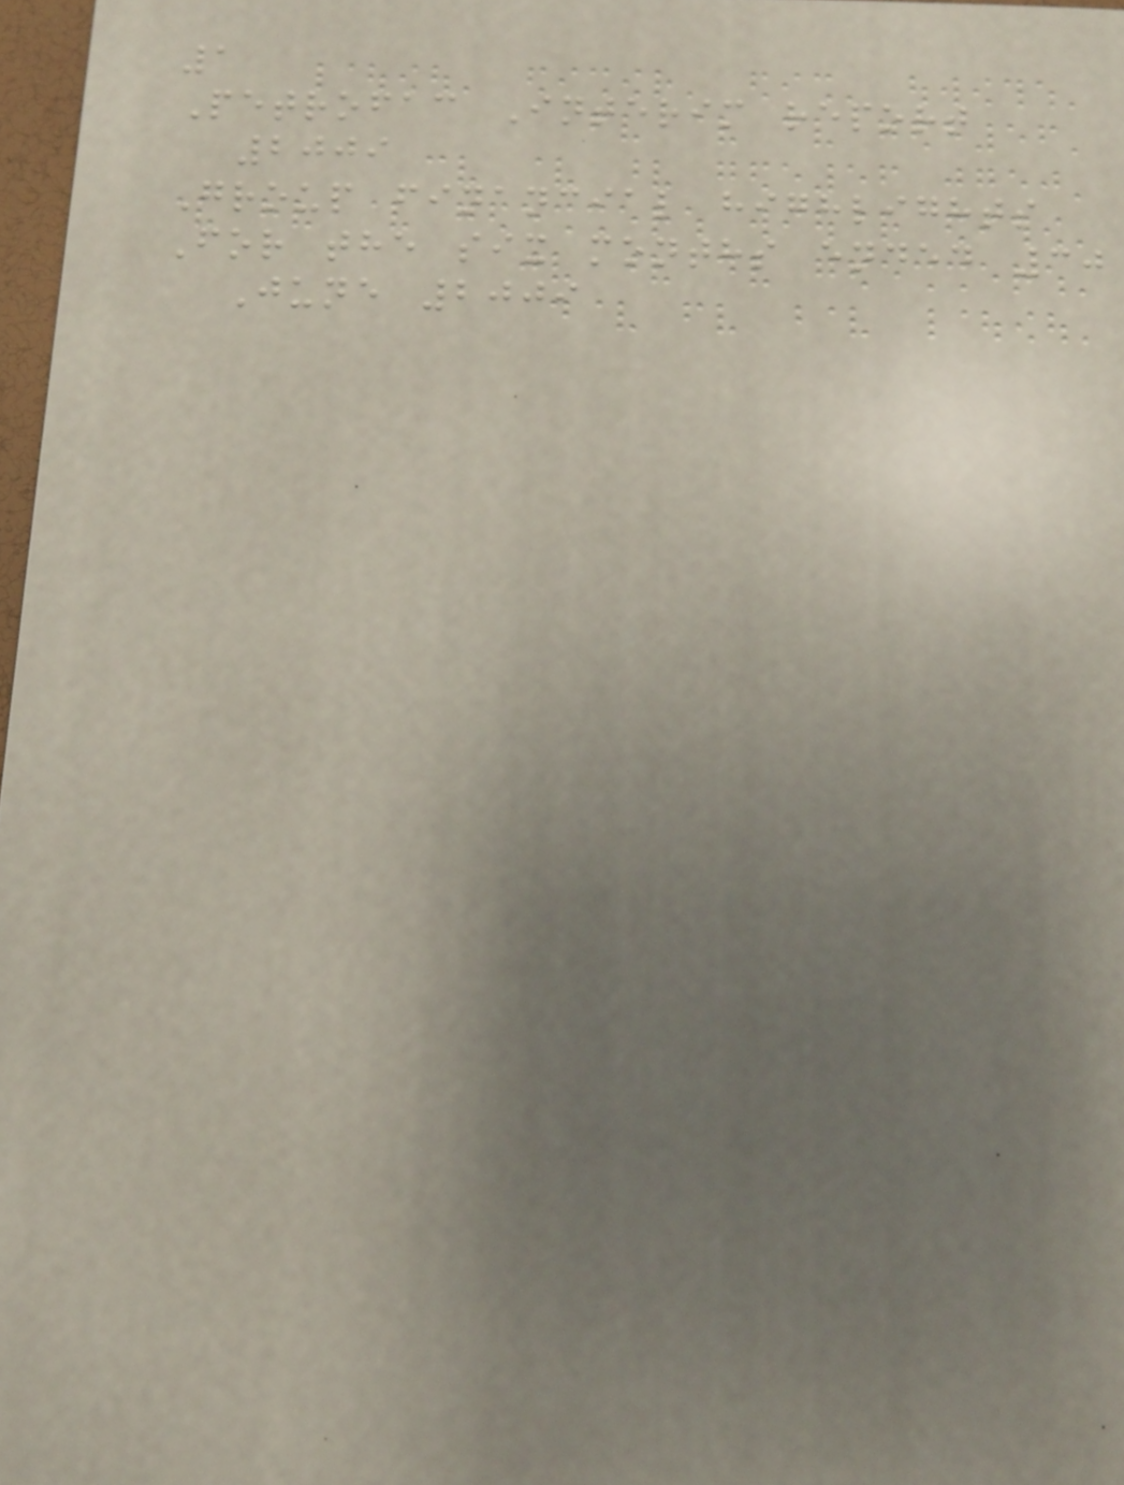1
Petrofac Interim report
2009
Group financial highlights
For the six months ended 30
June 2009
